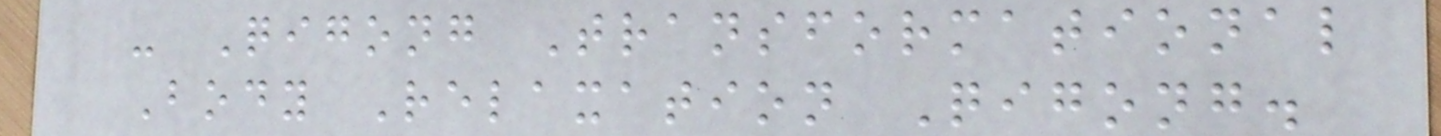- Qigong Transformational
Body Relaxation Qigong.
